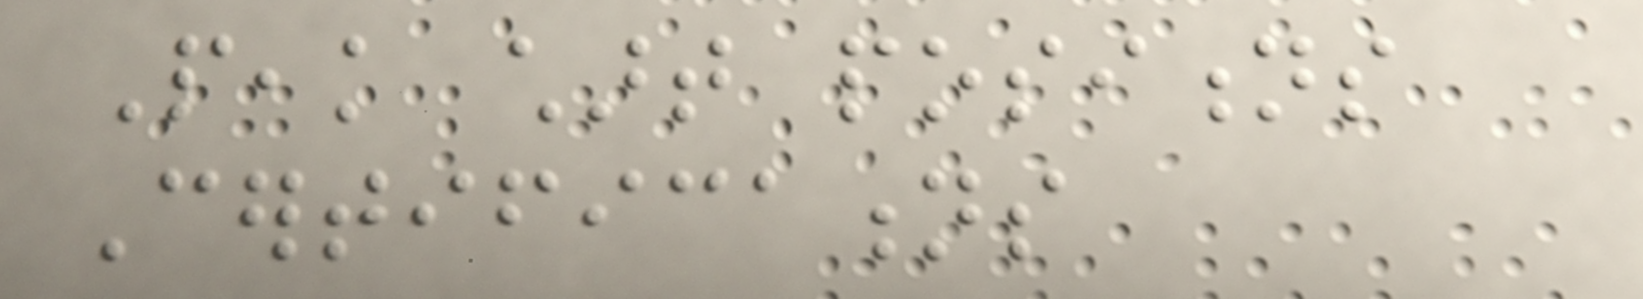Peak chart positions
Certifications
